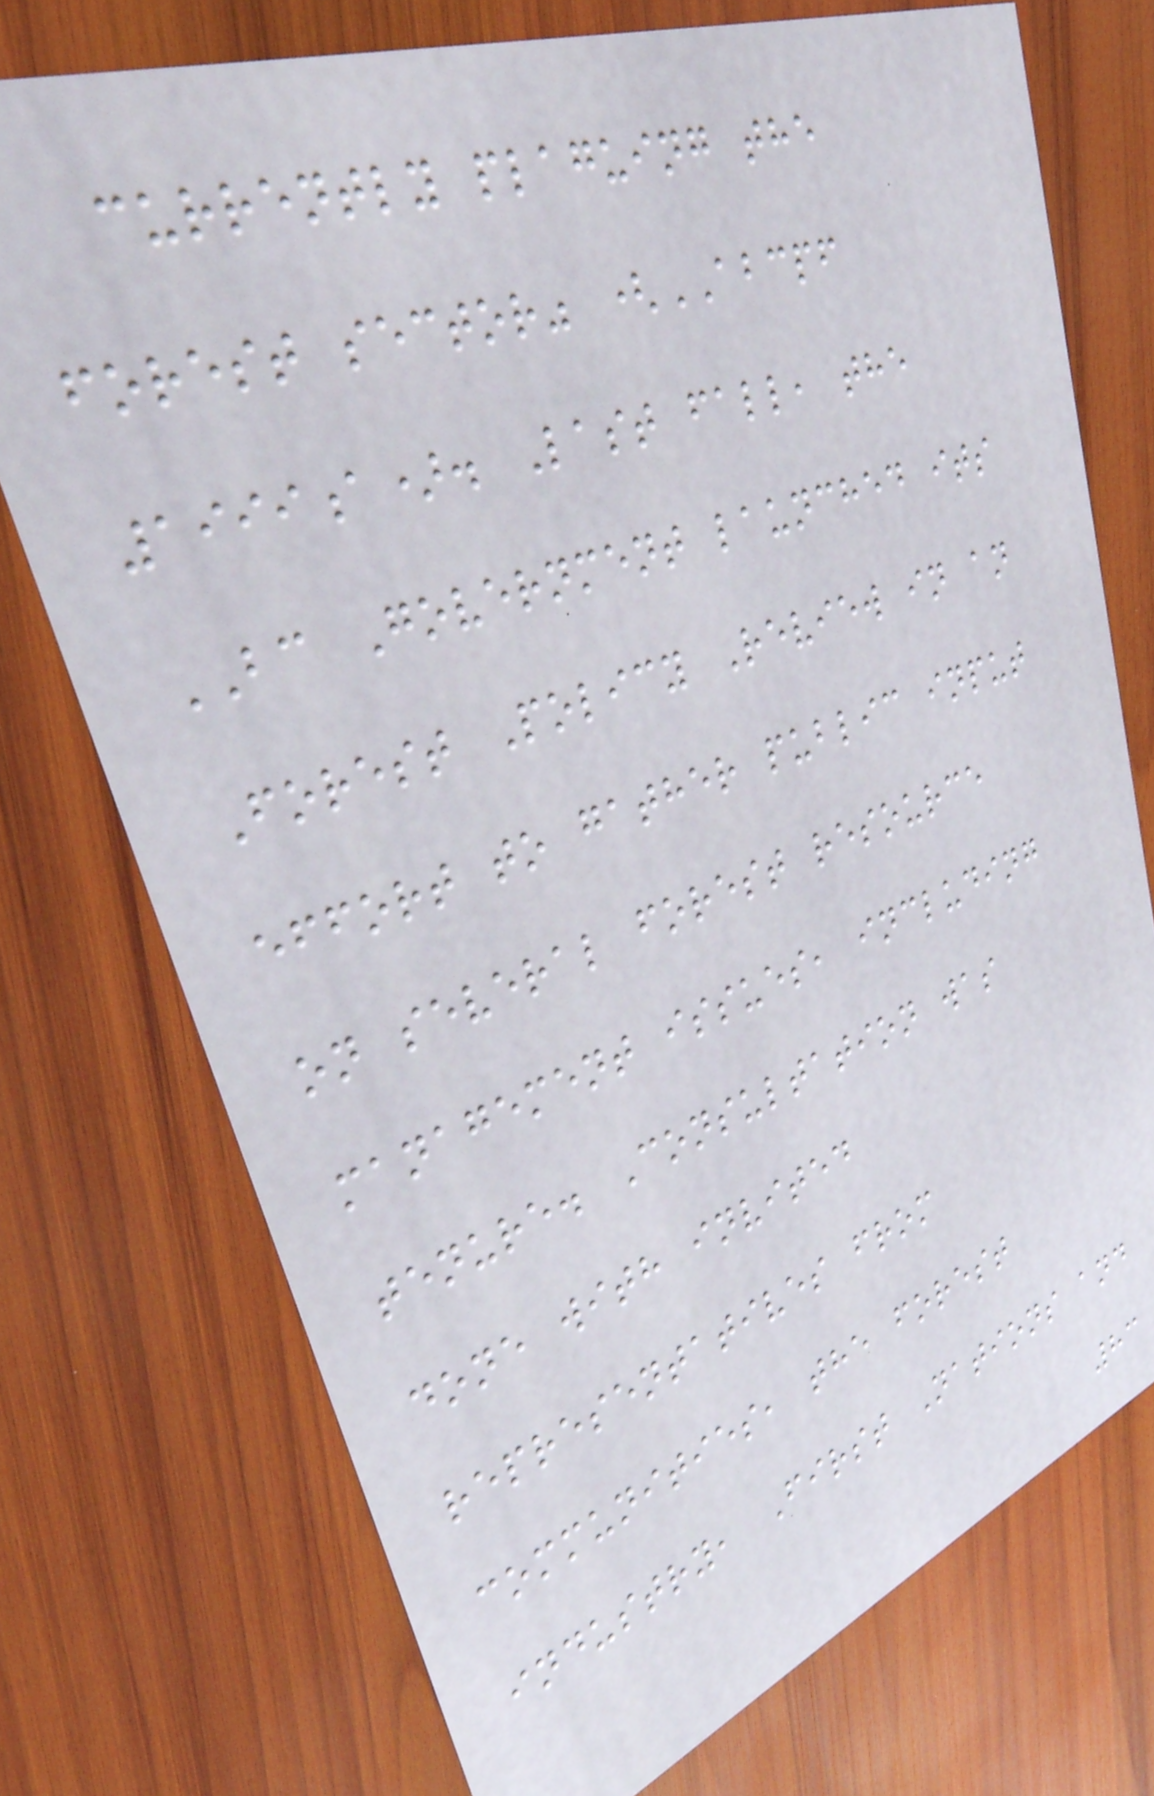currently plaguing the
forest sector" (ABCPF
1999a). Last fall, the
BC Government launched its
Forest Policy Review in an
effort to gather public input
on several forest resource
management issues, including
tenure. Consultation was
done with invited
representatives from
communities, the forest
industry, First Nations and
83
